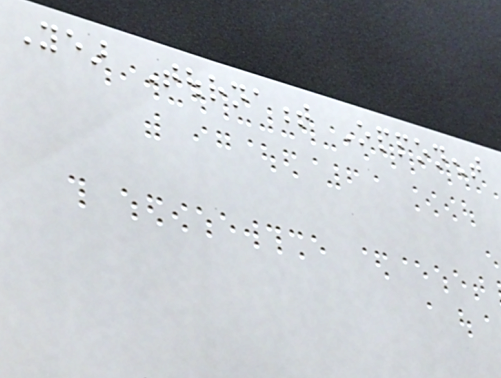Year Tournament Opponent
